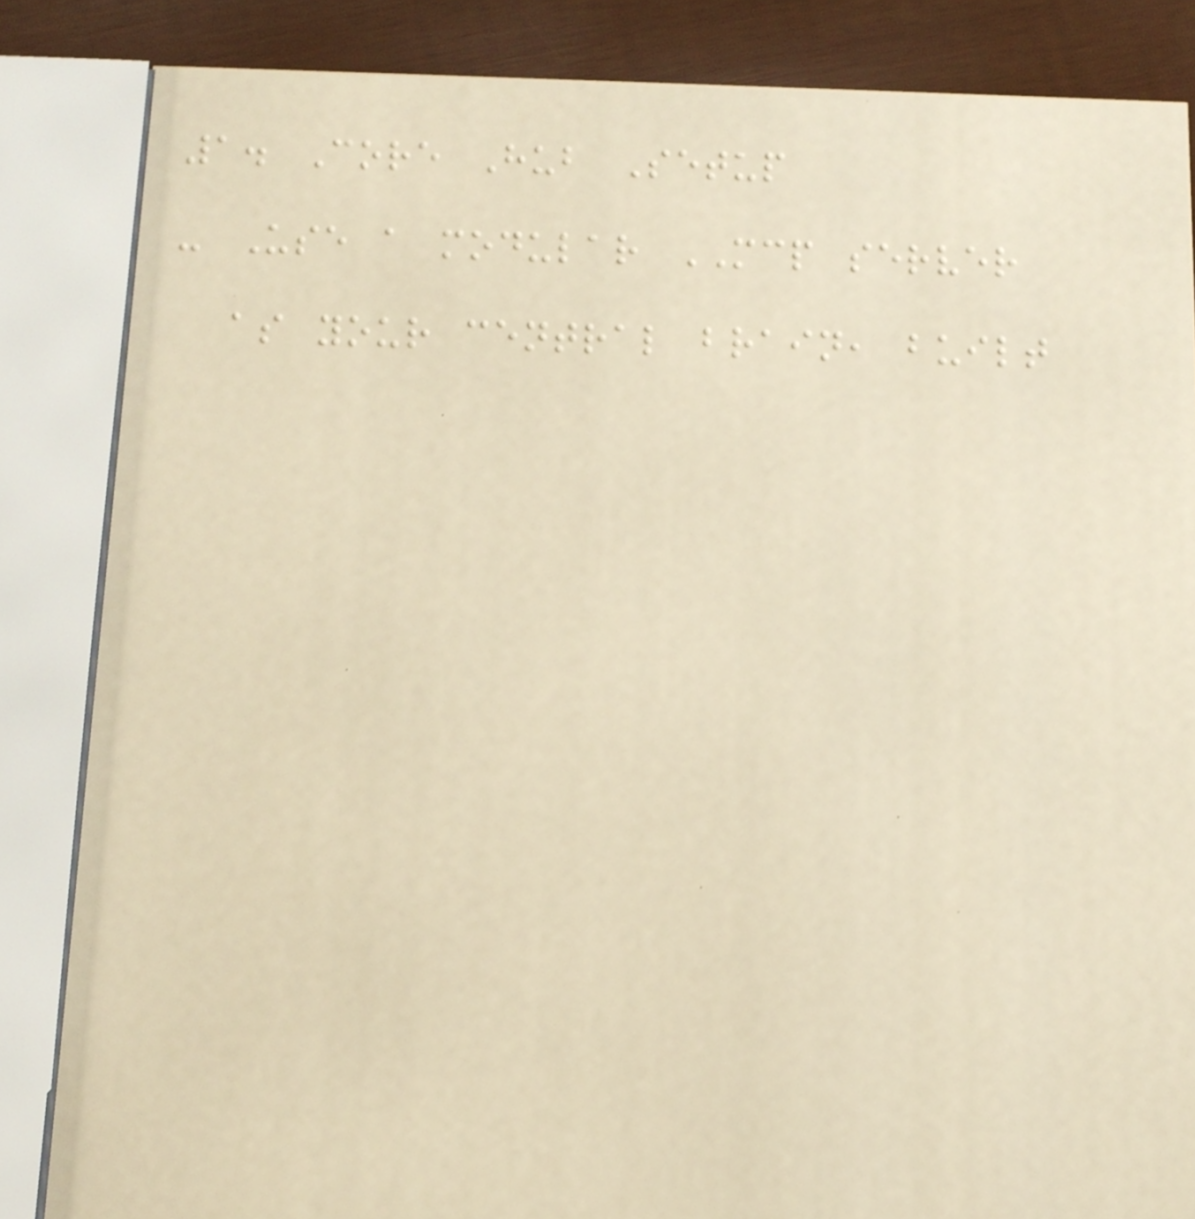1. Core Hub Setup
- Use a modular MCP server
as your central brain, built
